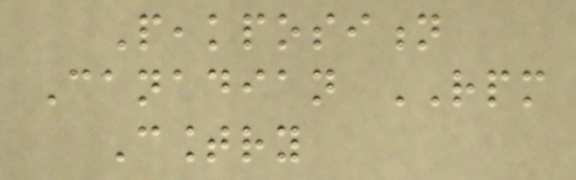Peakposition
Canadian RPM
Country
